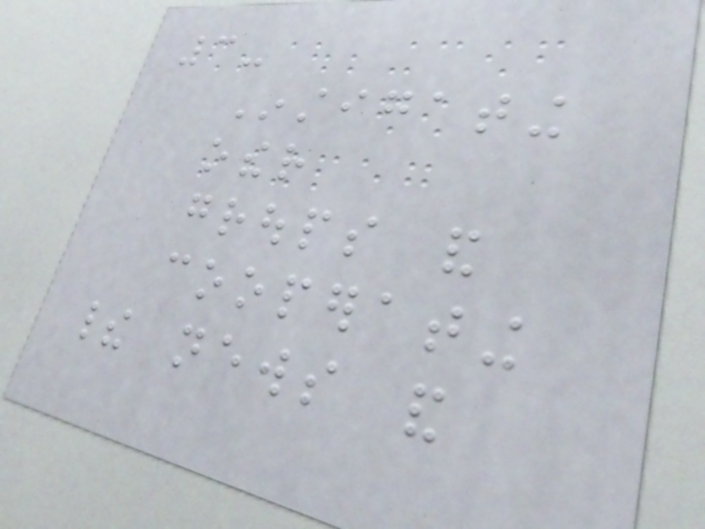3-
Instigating
other
groups and
cooperating
their news and
